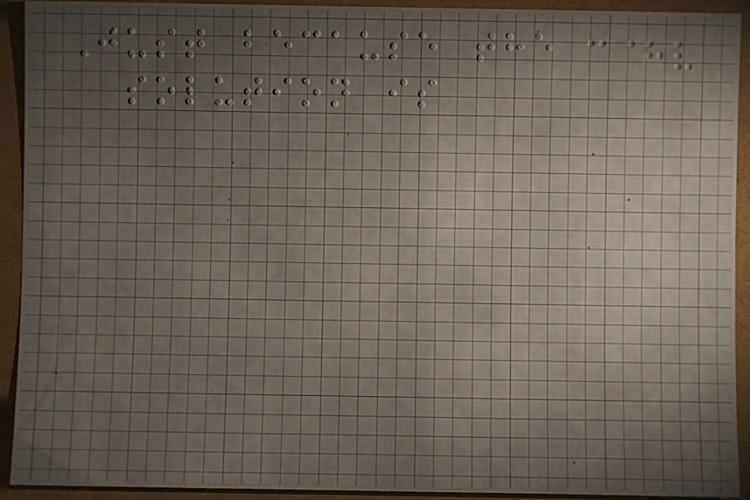Just because the
solution is
